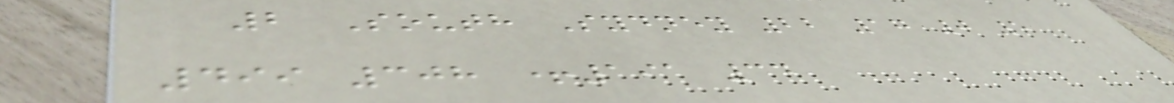2 South Sydney 22 17 0 5
499 308 +191 34
